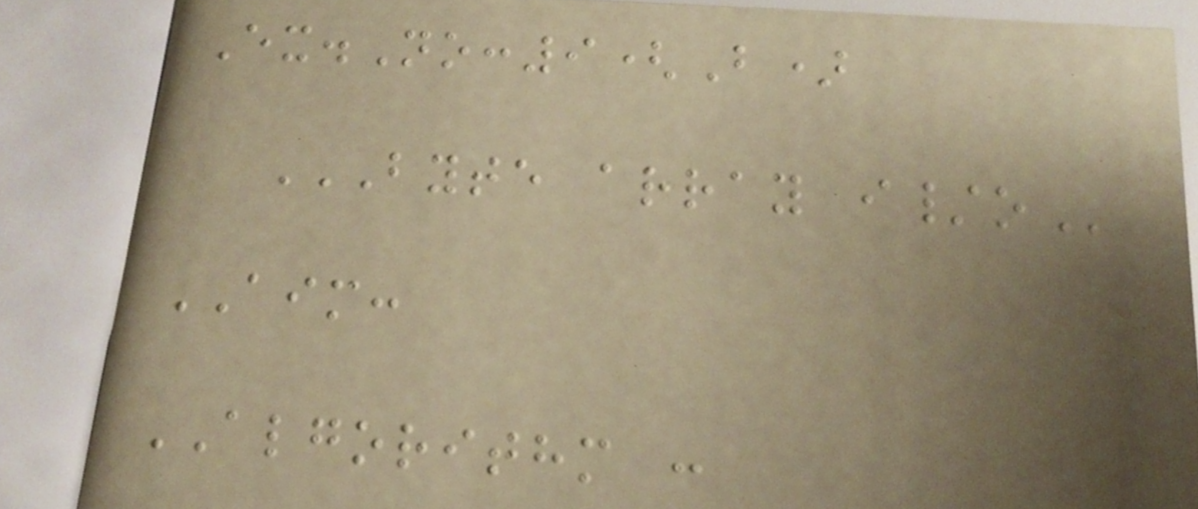Ex.No:9(B)
BYTE ARRAY I/O
AIM:
ALGORITHM :
